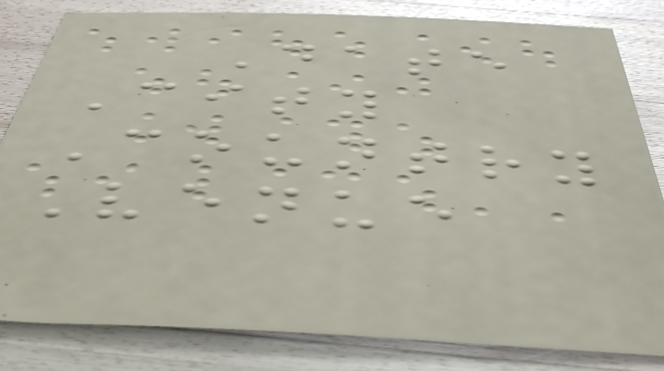Date
City
Country
Venue
